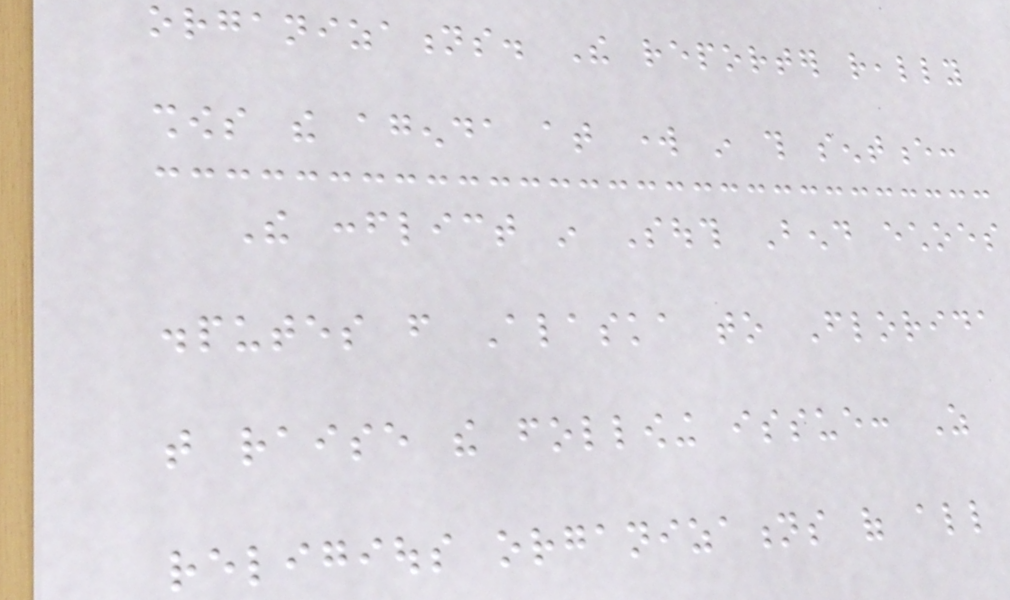organizations. The reporter really
shows the agenda at work in this sentence:
The conflict in South Bend echoes
disputes from Alaska to Florida
that raise the following issue: As
religious organizations of all
